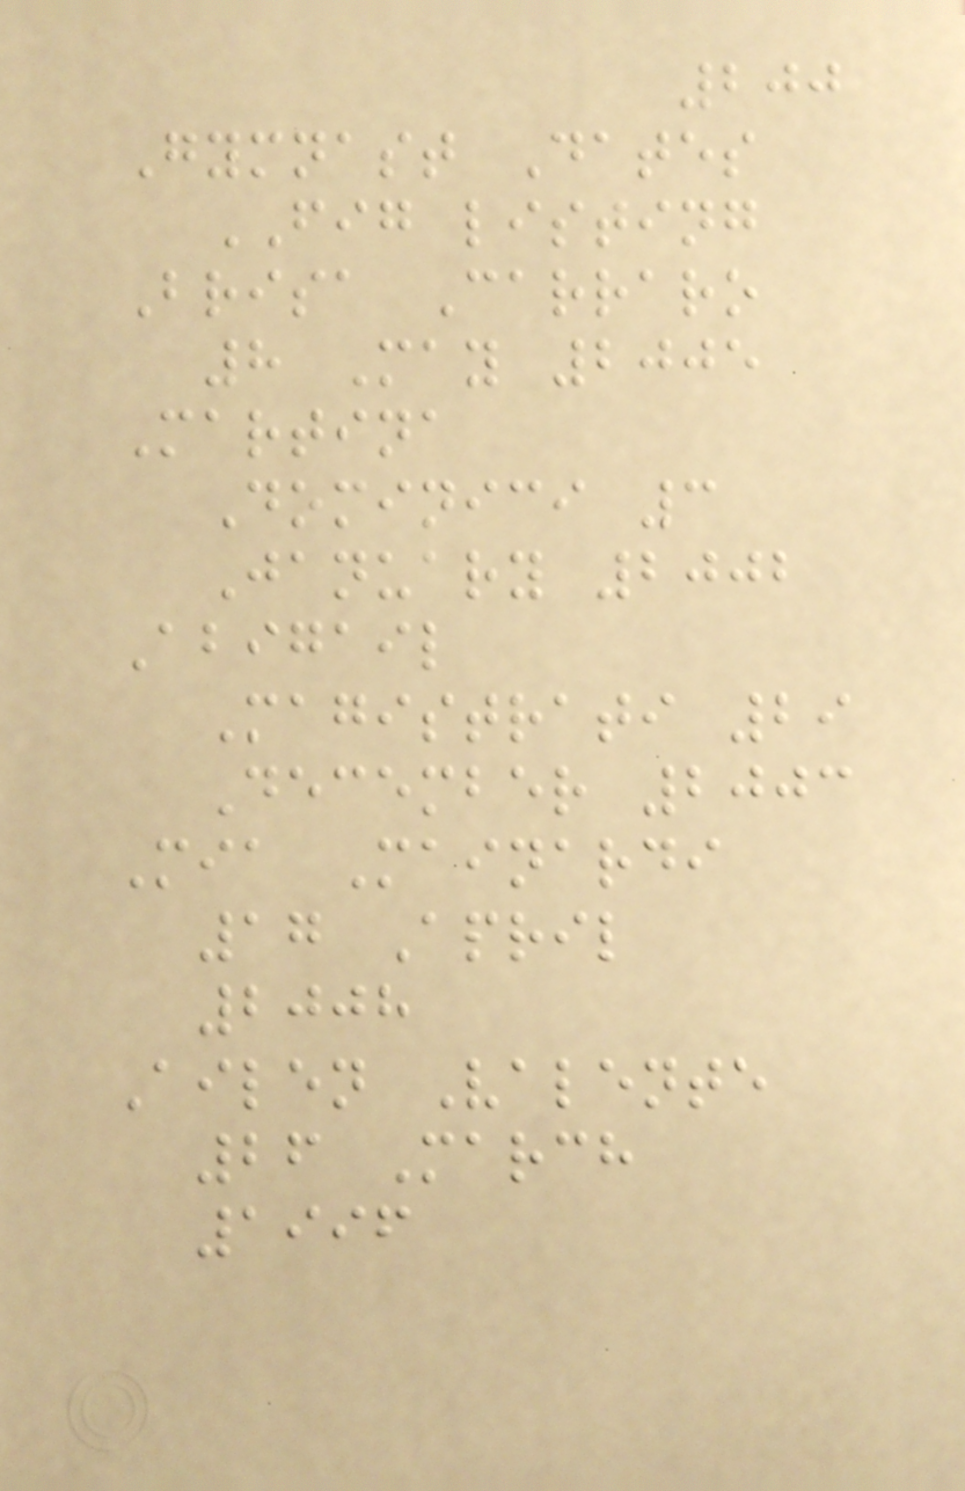200
Gymnast Dates
FIG listing
Brisa Carraro
8 May 2005
Martina
Dominici 3
January 2002
Abigail
Magistrati 29
December 2003
Mia Mainardi
17 April
2008
Ailen Valente
26 March
1996
